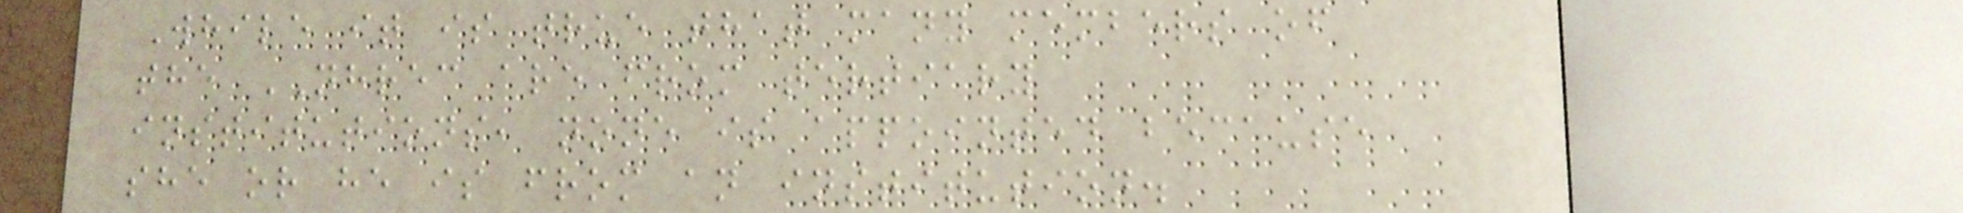While it is true that many members of
the NHREC are from tertiary
institutions, none is appointed because
she or he is from an institution.
